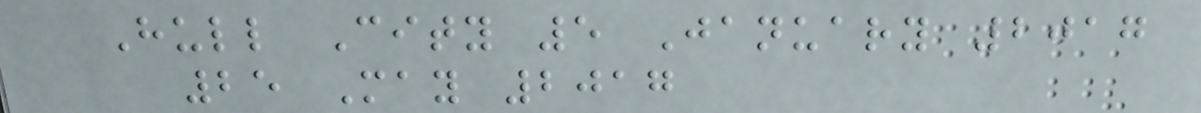Hull City 5 January 2017
25 May 2017
